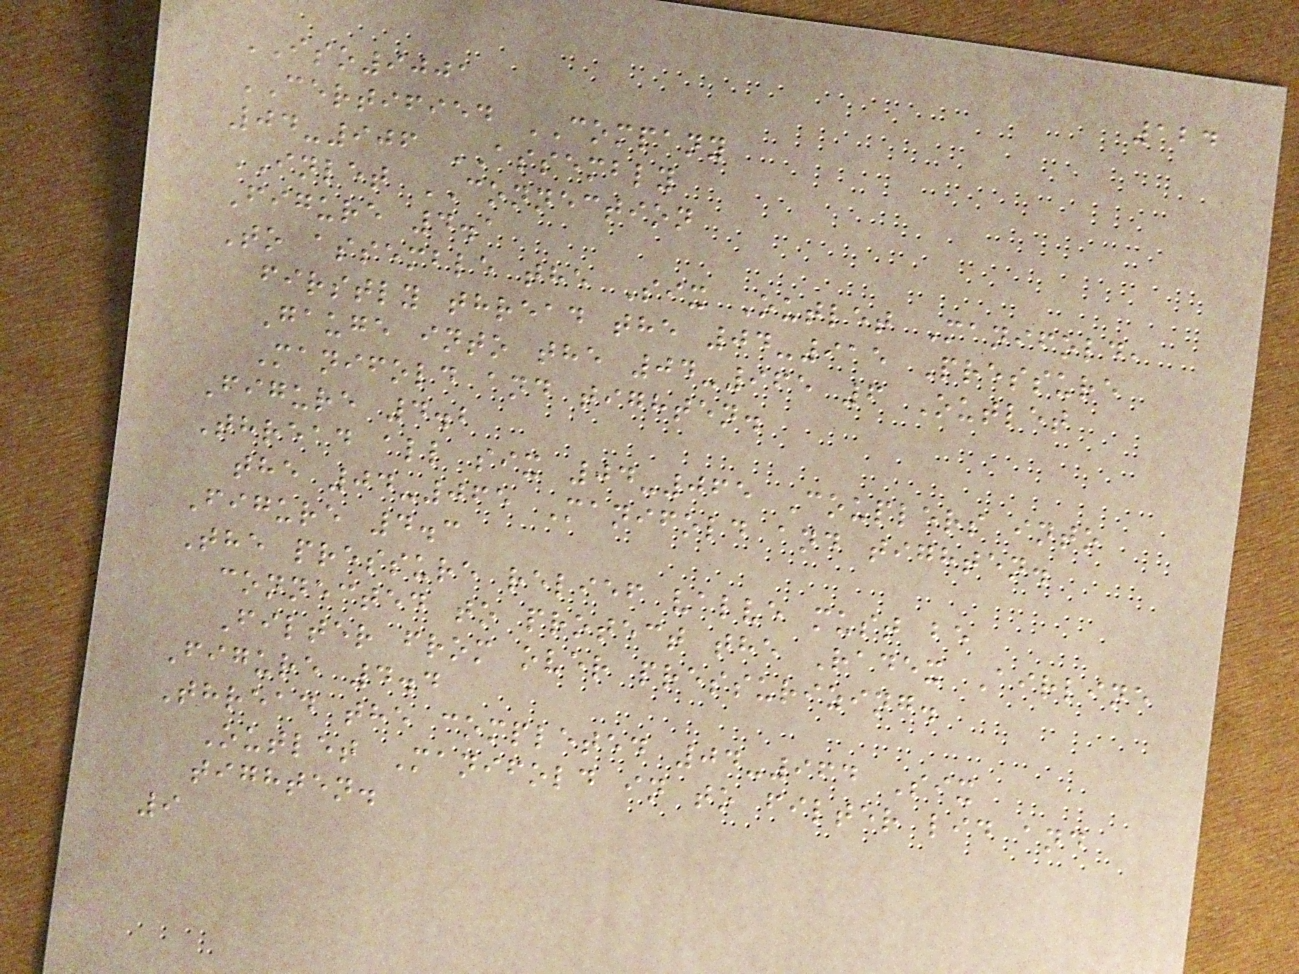124
ISO9001
CERTIFIED COMPANY
04-906 ASSEMBLY
INLET CONNECTION
Figure 4.1
To assemble the Six Outlet Manifold,
firstly thread the 04-915 Pressure
Gauge into the 04-965 6 Outlet
Manifold and tighten.
Figure 4.2
Thread all six 04-065 Couplers into
the 04-065 Manifold and tighten.
Figure 4.3
The pressure relief valve must be
connected to protect the Radex Airline
Filter from over pressurizing.
Figure 4.4
Thread the completed 04-964 Six
Outlet Manifold in to filter lid and
tighten.
9
